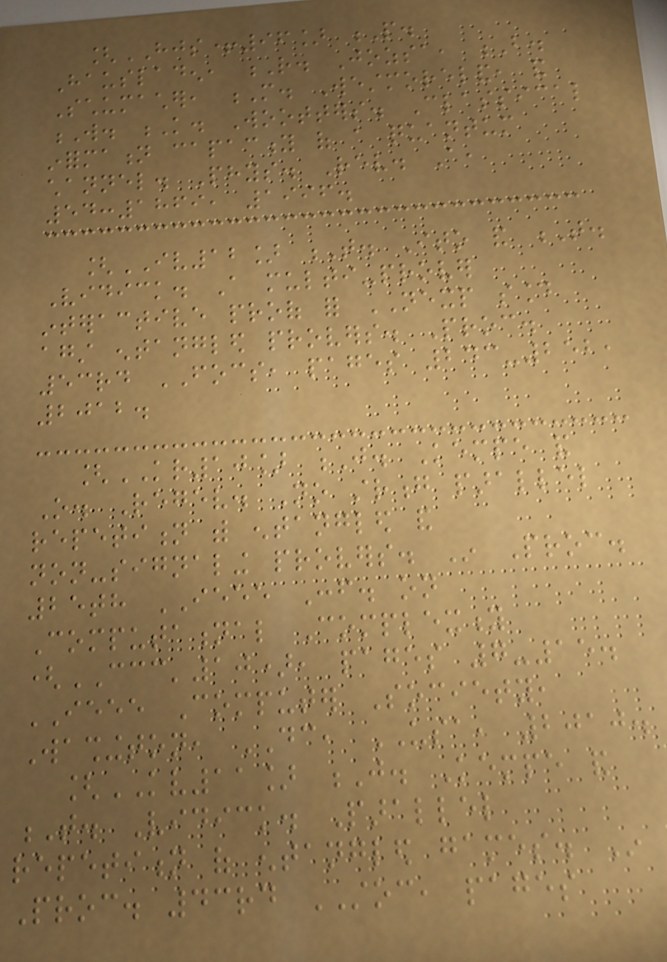[HJS+96] P.
Hausladen, R. Jozsa, B.
Schumacher, M. Westmoreland, and
W. K. Wootters. Classical
information capacity of a quantum
channel. Phys. Rev. A,
54:1869, 1996.
[IV12] T. Ito and T.
Vidick. A multi-prover
interactive proof for NEXP sound
against entangled provers. Proc.
53rd FOCS, pages 243-252,
2012.
[KR10] J. Kempe and
O. Regev. No strong parallel
repetition with entangled and
non-signaling provers. In Proc.
25th IEEE Conf. on
Computational Complexity
(CCC'10), pages 7-15.
IEEE Computer Society,
Washington, DC, USA, 2010.
[KV11] J. Kempe and
T. Vidick. Parallel
repetition of entangled games. In
Proc. 43rd STOC, pages
